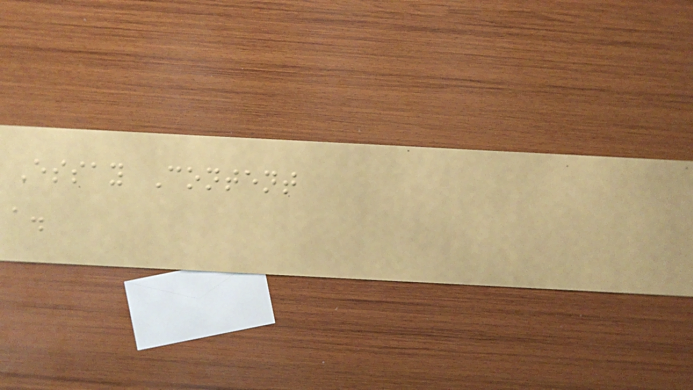Essay Content
a.
